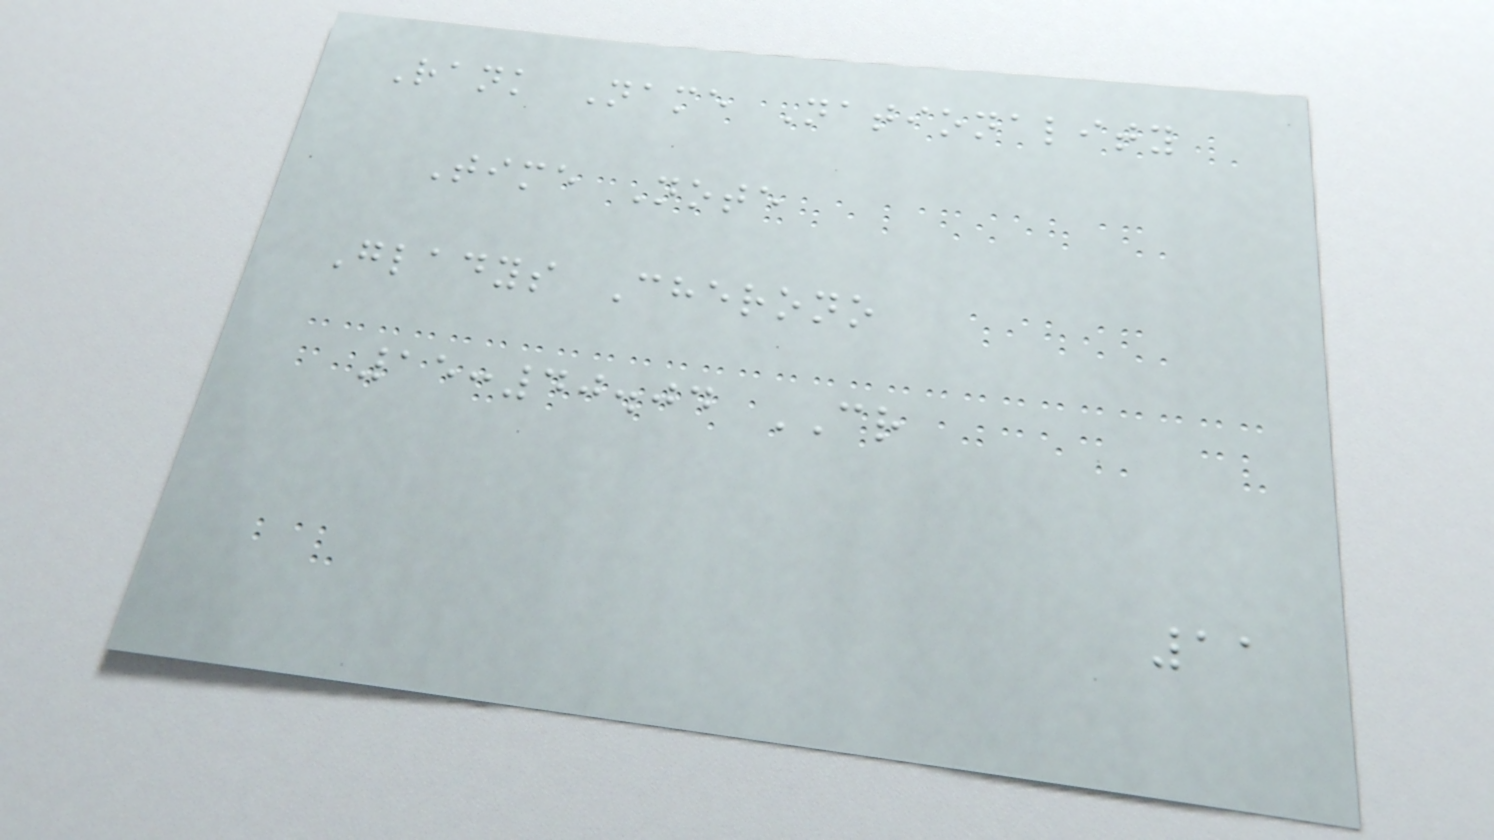Rank Name Nationality
Time Note
Gladys Cherono
15:40.04 CR
11
